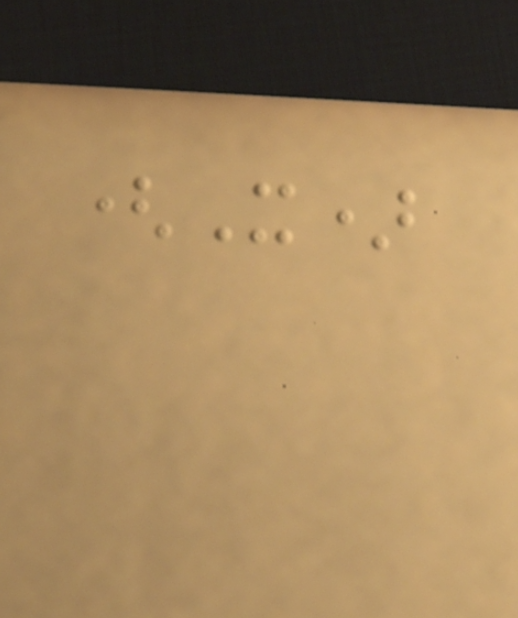(X)
